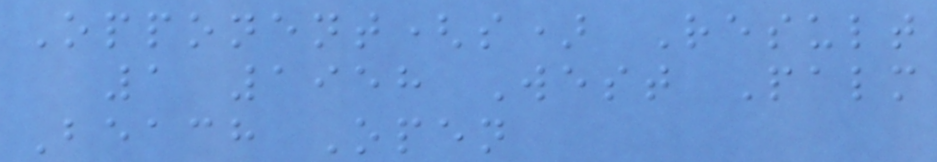Opponent(s) Result
1 1958 West Palm
Beach Open
